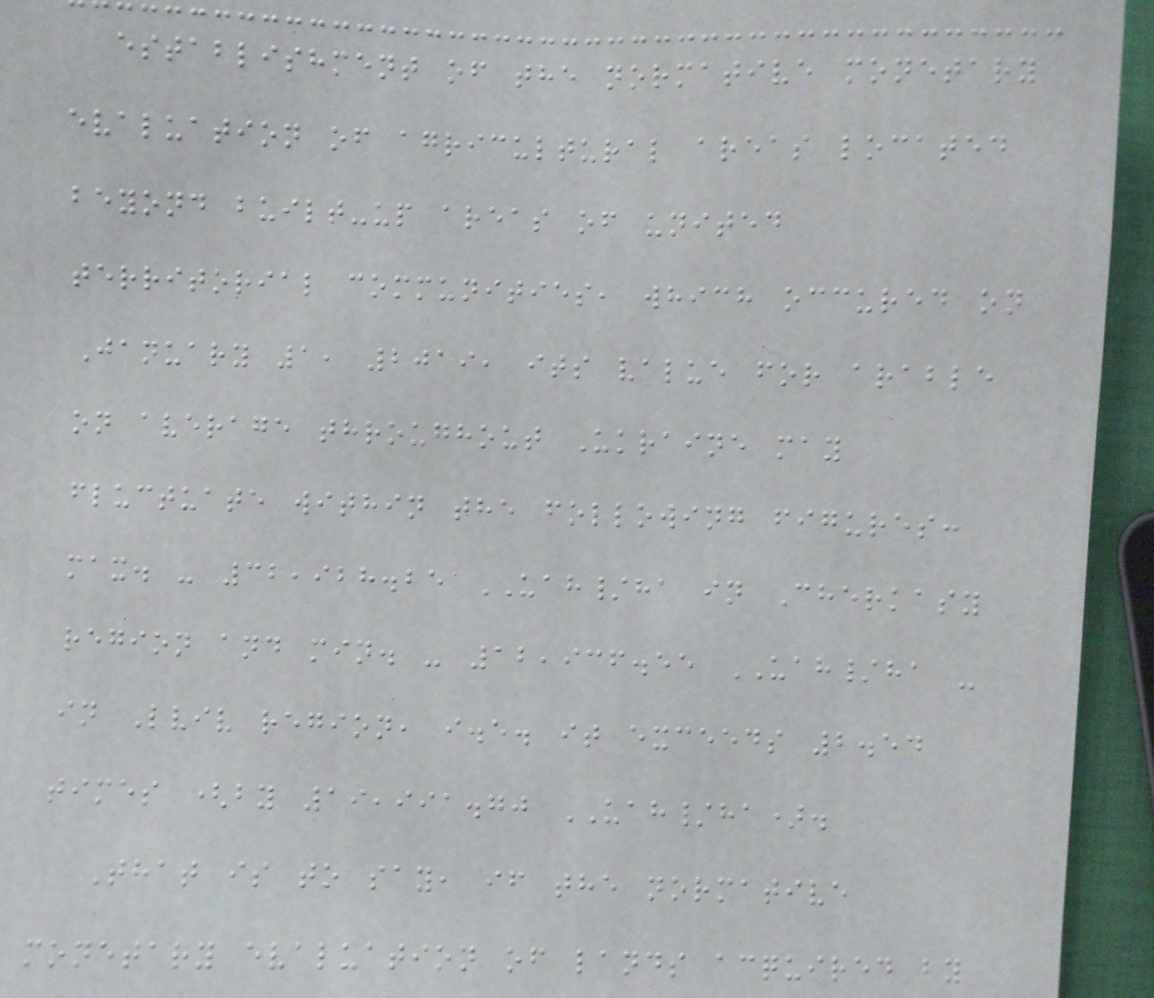establishment of the normative monetary
evaluation of agricultural areas located
beyond built-up areas of united
territorial communities, which occured on
January 1, 2019, its value for arable
on average throughout Ukraine may
fluctuate within the following figures:
max. - 32,928.25 UAH/ha in Cherkasy
region and min. - 12,936.55 UAH/ha -
in Lviv region, i.e. it exceeds 2.54
times (by 19,991.70 UAH/ha).
That is to say, if the normative
monetary evaluation of lands acquired by
